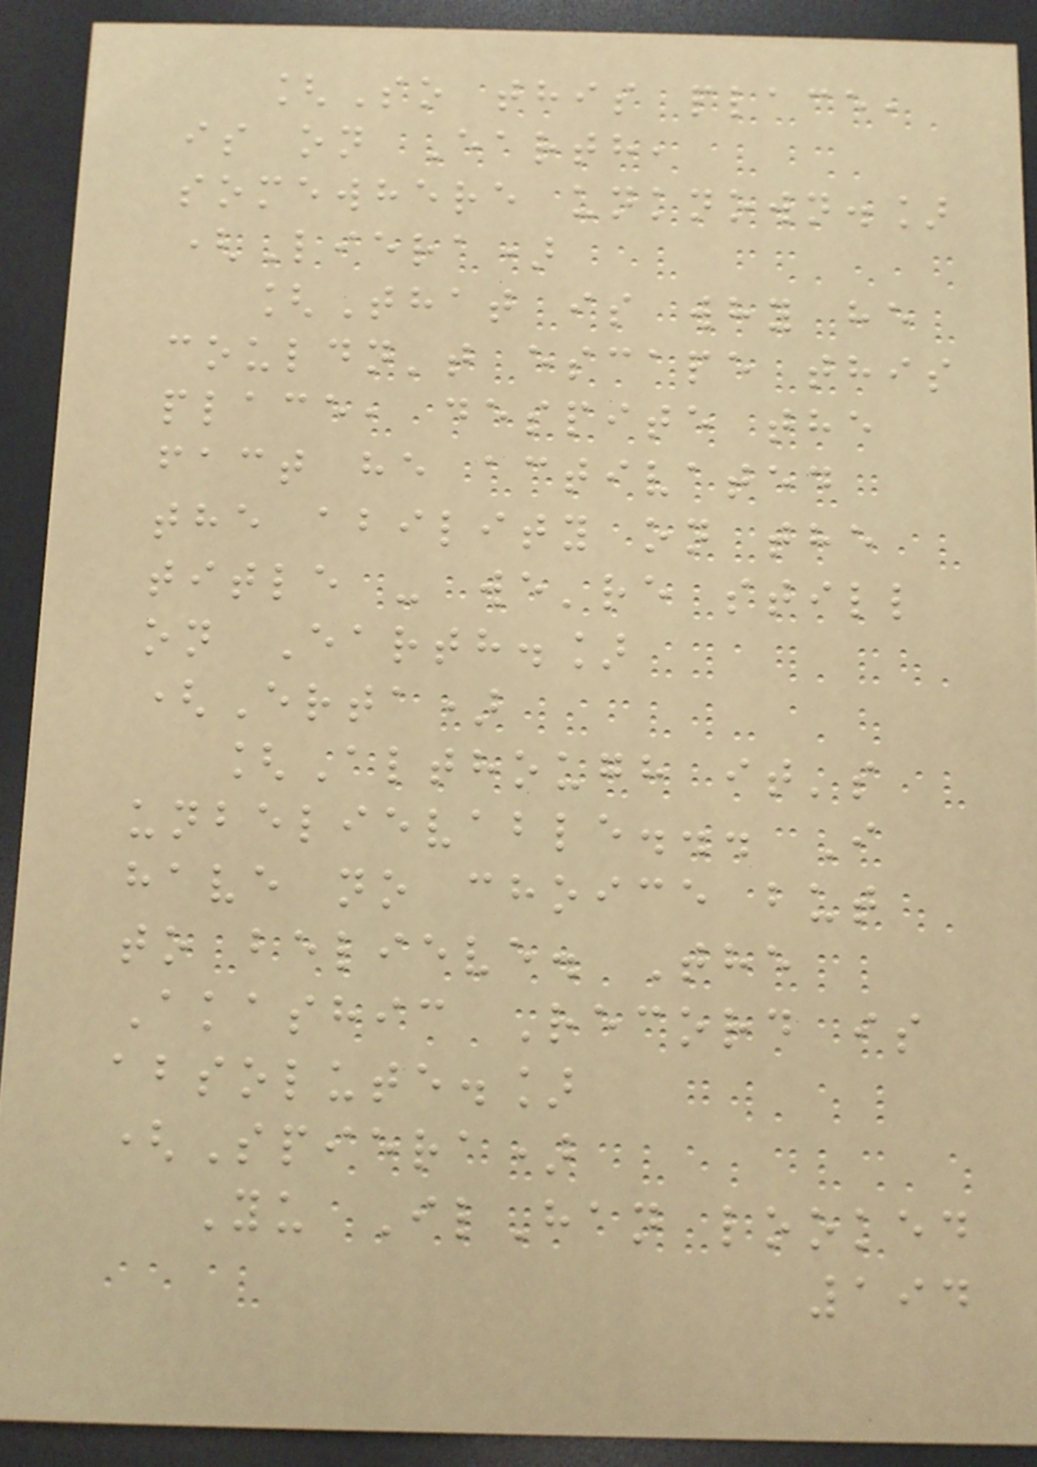[So this place,
is on Earth,
somewhere unknown.]
(Liera)
[That is why he
couldn't escape this
place, despite the
fact he activated
the ability on the
title - we're still
on Earth.]
(Erta)
[Although it's
unbelievable... I
have no choice but
to believe. The
Akashic Record is
absolute.]
(Spiera)
Yu IlHan looked
194
